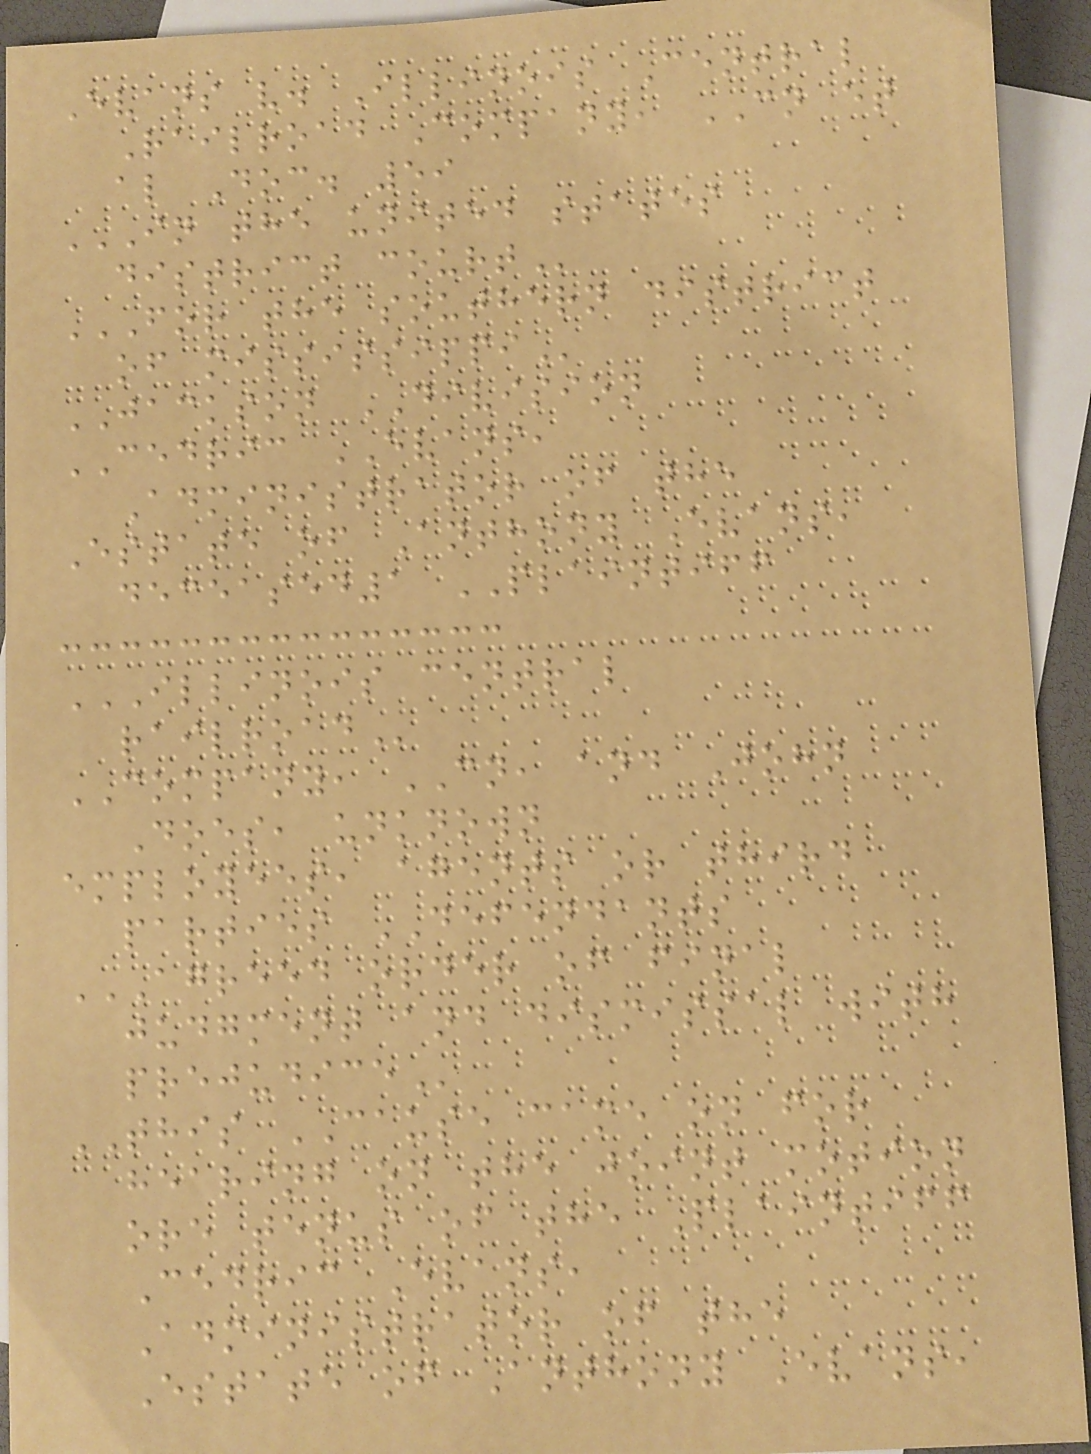Evans v. Illinois Central
Railroad Company, CN et
al Doc. 59
IN THE UNITED STATES
DISTRICT COURT
FOR THE SOUTHERN DISTRICT
OF MISSISSIPPI
JACKSON DIVISION
CEDRIC EVANS,
Administrator of the
Estate of Anthony Evans,
deceased1 PLAINTIFF
ILLINOIS CENTRAL
RAILROAD
COMPANY, CN, and John
Does, unknown
employees, agents or third
parties DEFENDANTS
AGREED ORDER OF FINAL
JUDGMENT AND DISMISSAL WITH
PREJUDICE
THIS CAUSE came on for
hearing on the joint motion
ore tenus of the Plaintiff
Cedric Evans,
Administrator of the
Estate of Anthony Evans,
